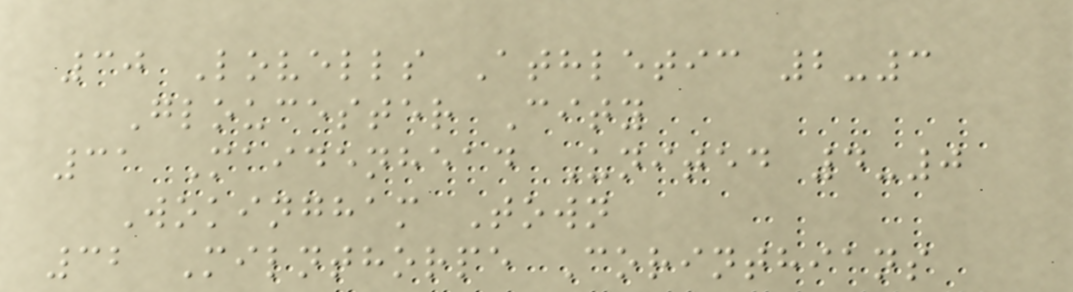30 Lovells Athletic 2-3
Gloucester City
31 Maidenhead United 4-0
Wokingham Town
32 Milnthorpe Corinthians
